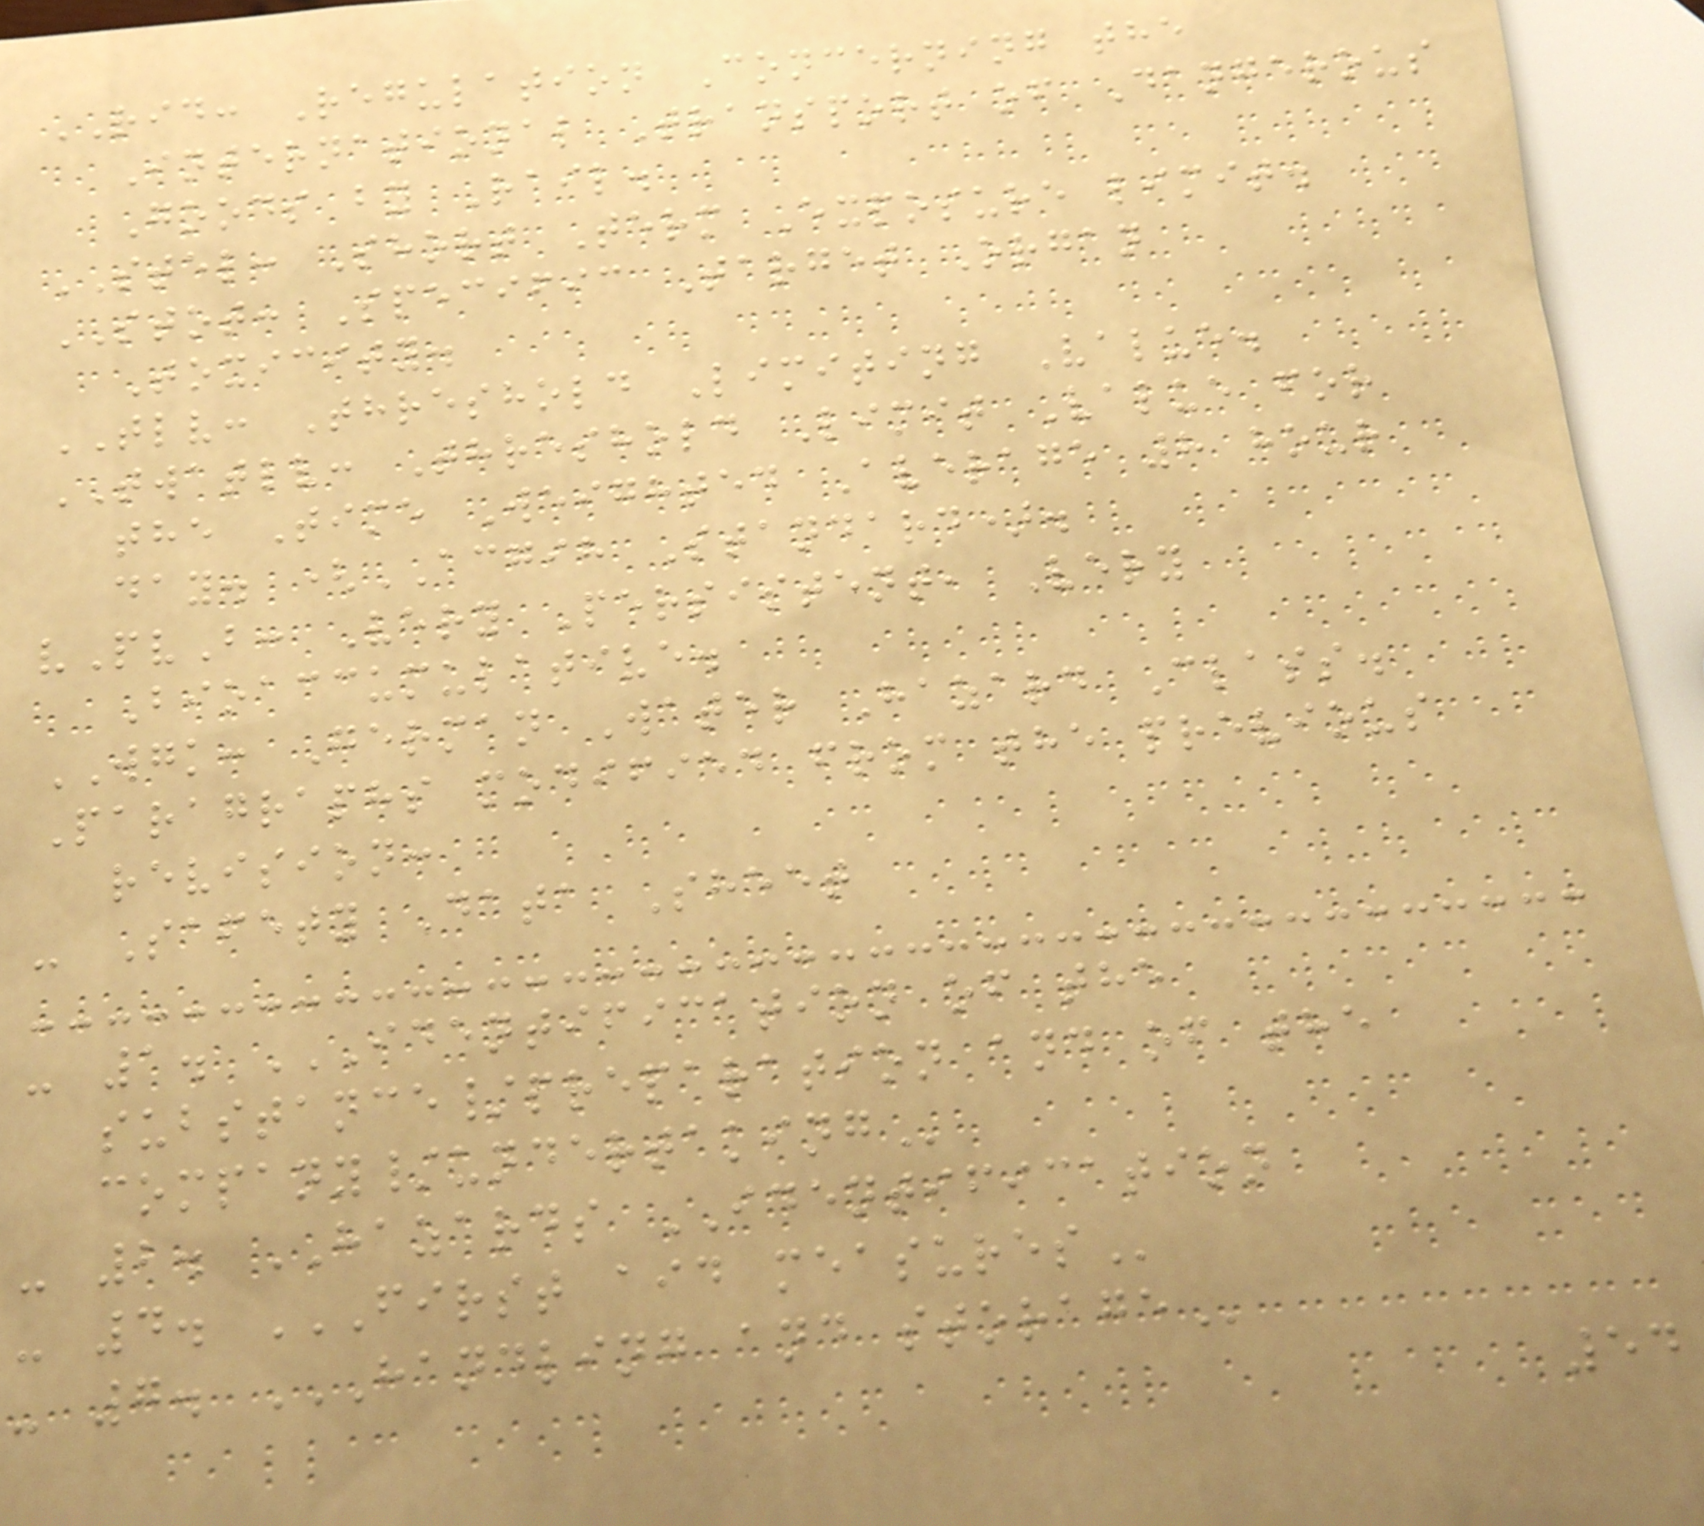RID: Regulation Concerning the
International Transport of Dangerous
Goods by Rail.
STEL: Short Term Exposure limit.
STOT: Specific Target Organ
Toxicity.
TLV: Threshold Limiting Value.
TWATLV: Threshold Limit Value for
the Time Weighted Average 8 hour
day. (ACGIH Standard).
vPvB: Very Persistent, Very
Bioaccumulative.
WGK: German Water Hazard Class.
Paragraphs modified from the previous
revision:
- Safety Data Sheet
- 1. IDENTIFICATION OF THE
SUBSTANCE/PREPARATION AND OF THE
COMPANY/UNDERTAKING
- 2. HAZARDS IDENTIFICATION
- 4. FIRST AID MEASURES
- 7. HANDLING AND STORAGE
54
